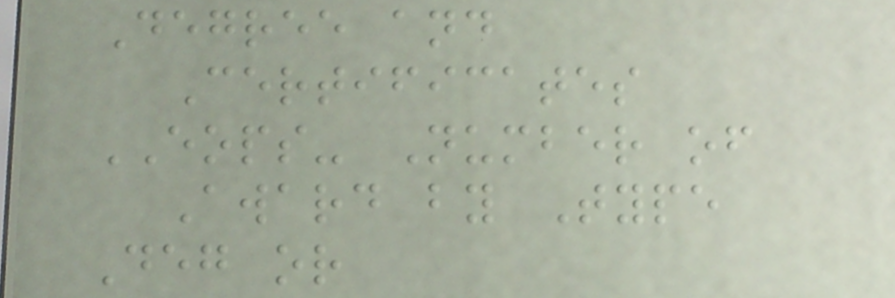Degree and
Certificates
EOPS- Number of
Award by Type
Deg or
